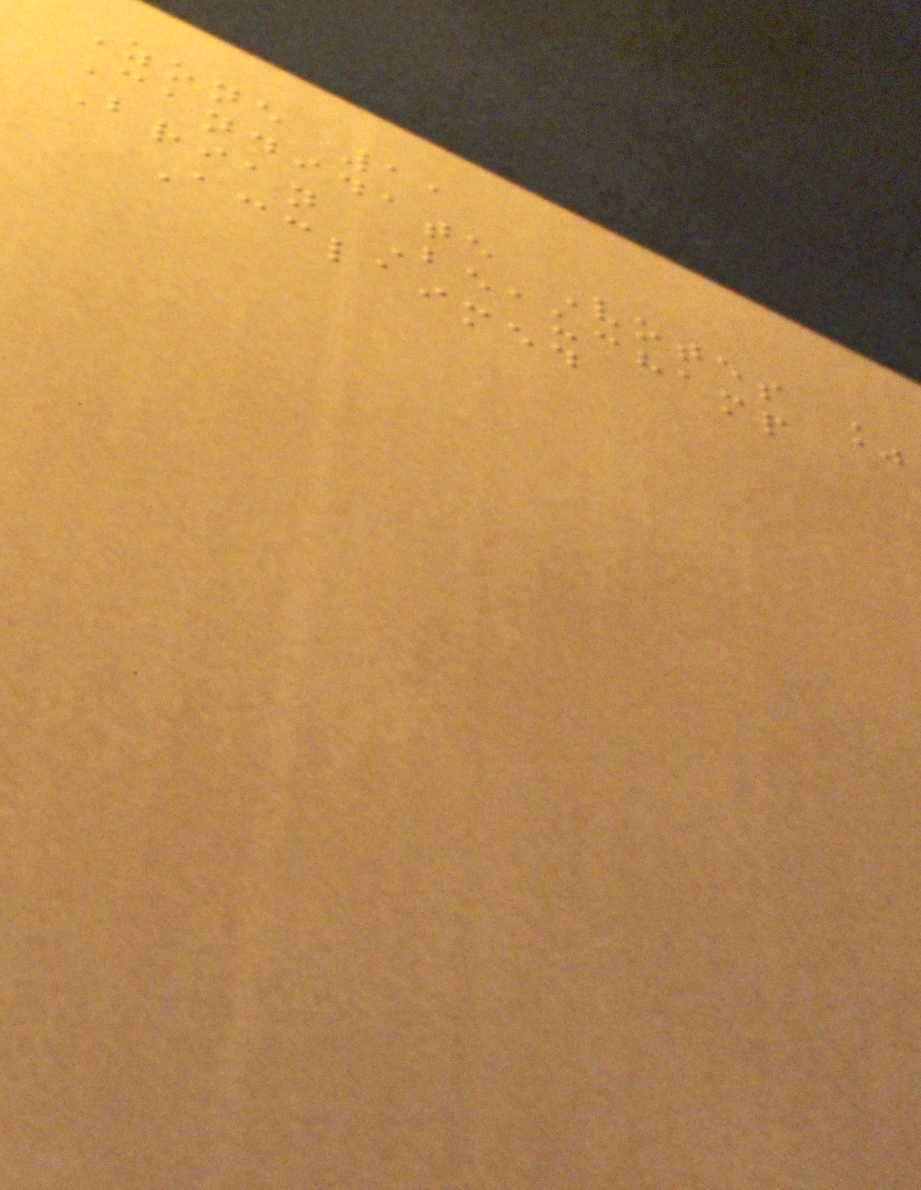Zone 11
Candidate Votes %
Brian Beauchamp
Acclaimed
